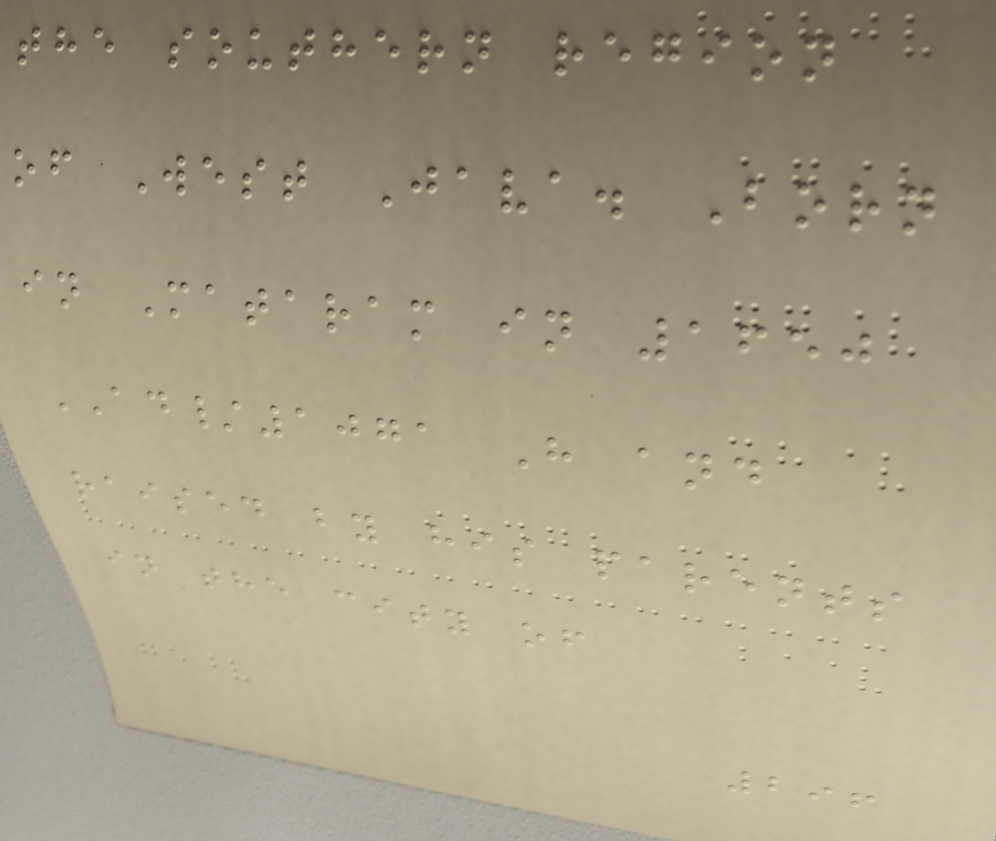the southern region
of West Java. Born
in Mataram in 1650
AD/1071 H and
raised by his parents
in the city of
296
